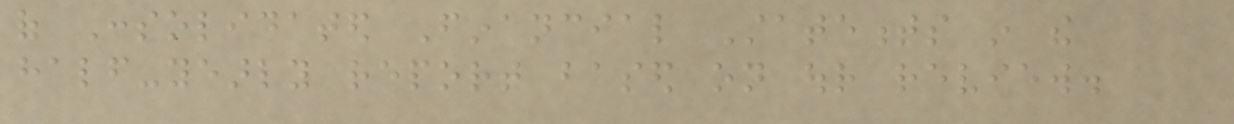of Consolidated Financial Statements in the
half-yearly report based on our review.
